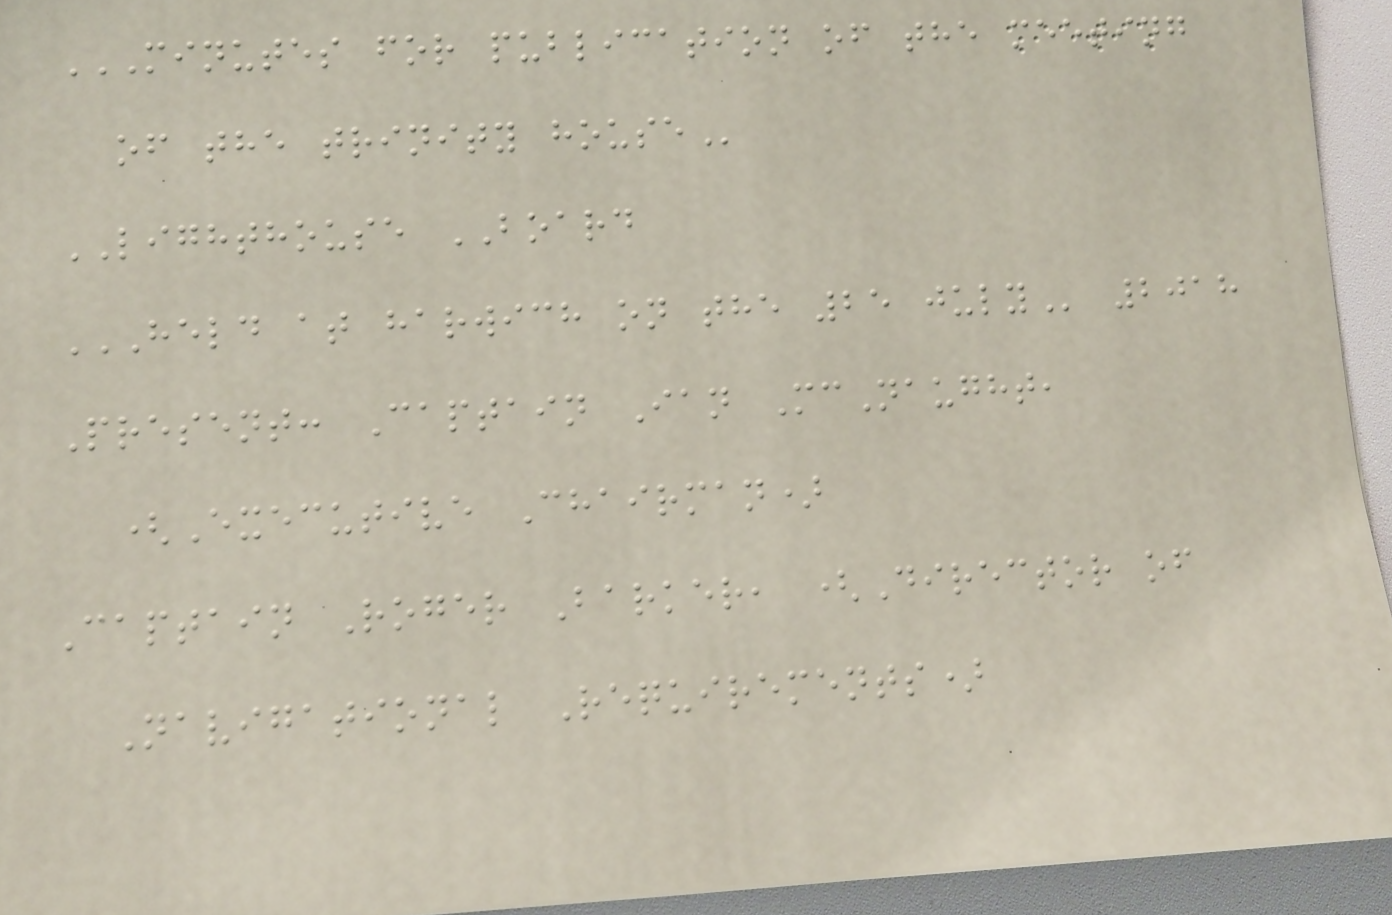MINUTES FOR PUBLICATION OF THE MEETING
OF THE TRINITY HOUSE
LIGHTHOUSE BOARD
HELD AT HARWICH ON THE 25 JULY 2018
Present: Captain Ian McNaught,
(Executive Chairman)
Captain Roger Barker, (Director of
Navigational Requirements)
